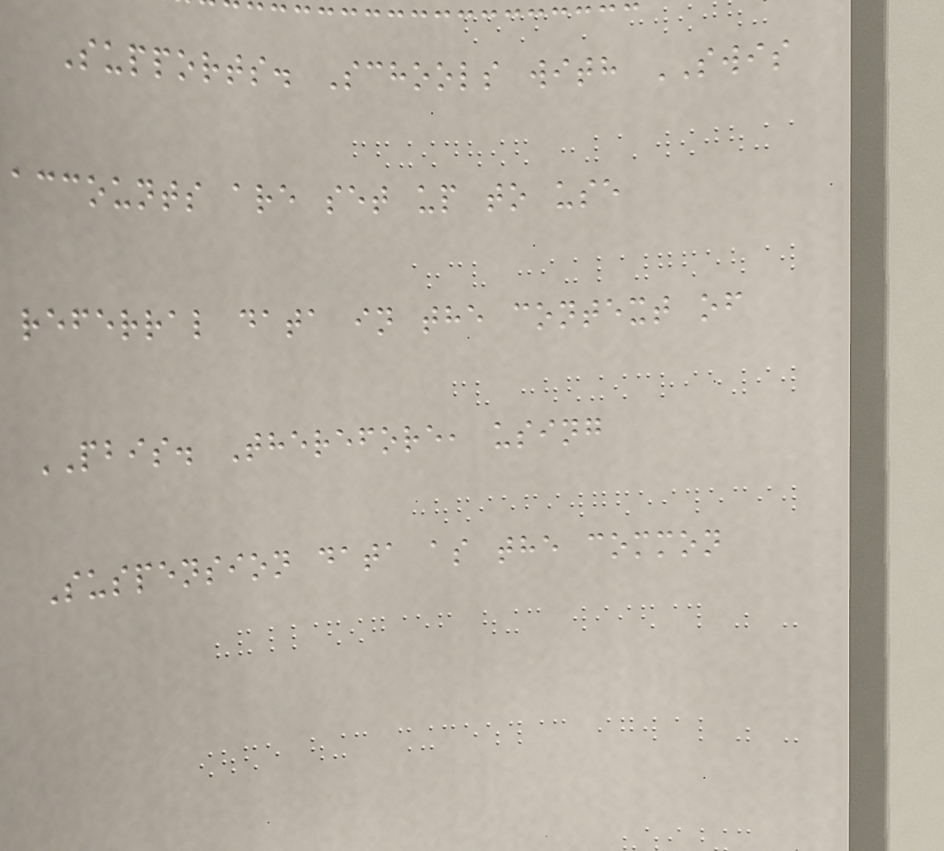Supports. Schools with SWIS
accounts are set up to use
referral data in the context of
PBIS. Therefore, using
Suspension data as the common
